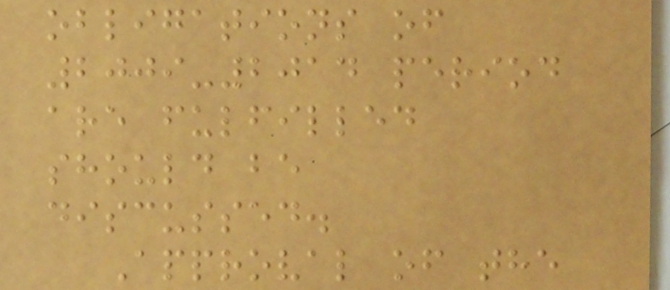obligations of
2009-2014 period
are fulfilled
should be
discussed.
Approval of the
